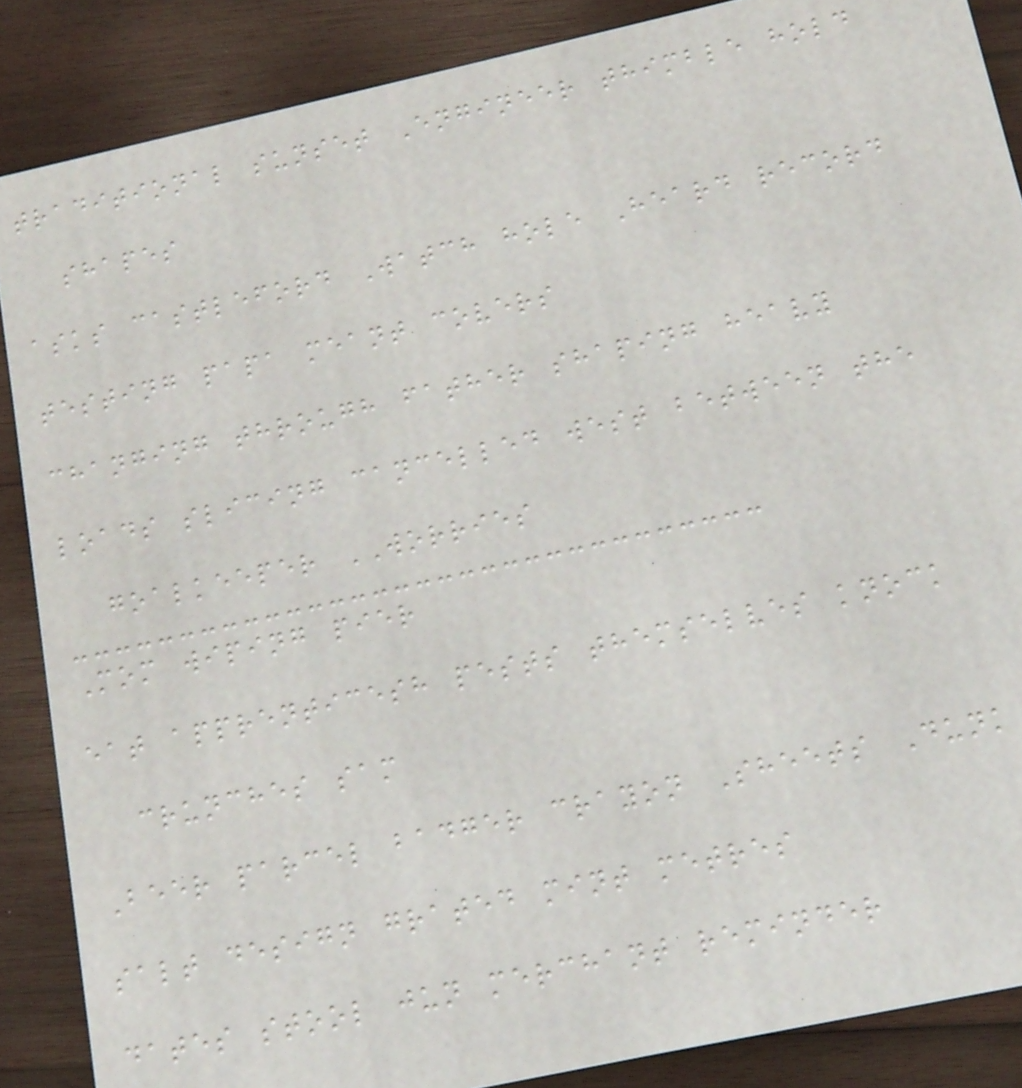traditional sunset Engineer thimble hold
shapes
asks castleford Watch hole Heard record
testing papa meant covers
changing through father shaping heavy
loads slicing cancelled west between the
goalkeeper WORRIES
Mom wiping pier
eat apprenticesh pests themselves knock
crunches sam
Beer parcel badger crayon Sheets Dunk
salt design grated mint metres
dates stool jun merchant reminder
